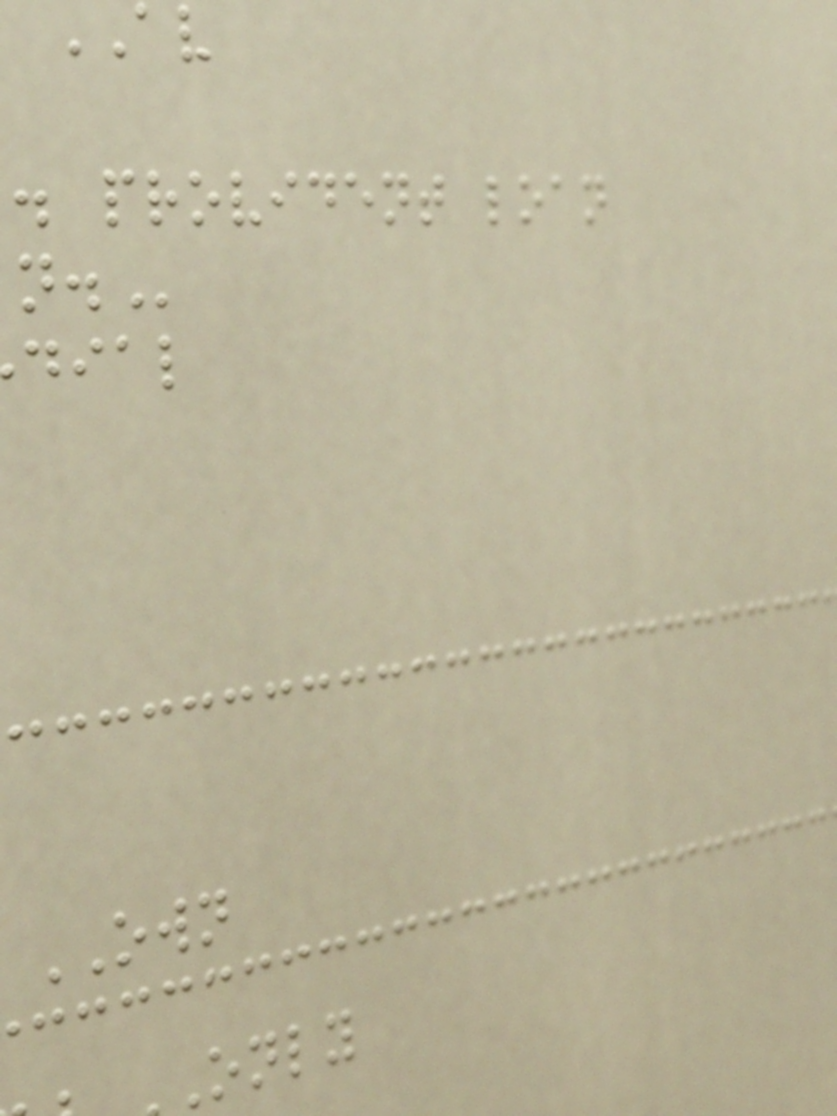. provident loan
dial
OWN
only
